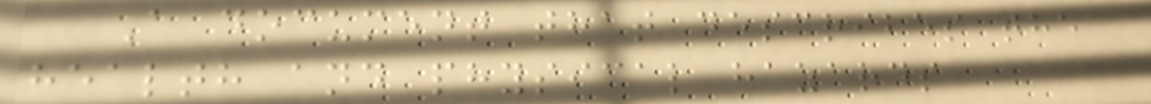A document that describes the
health and physical hazards
